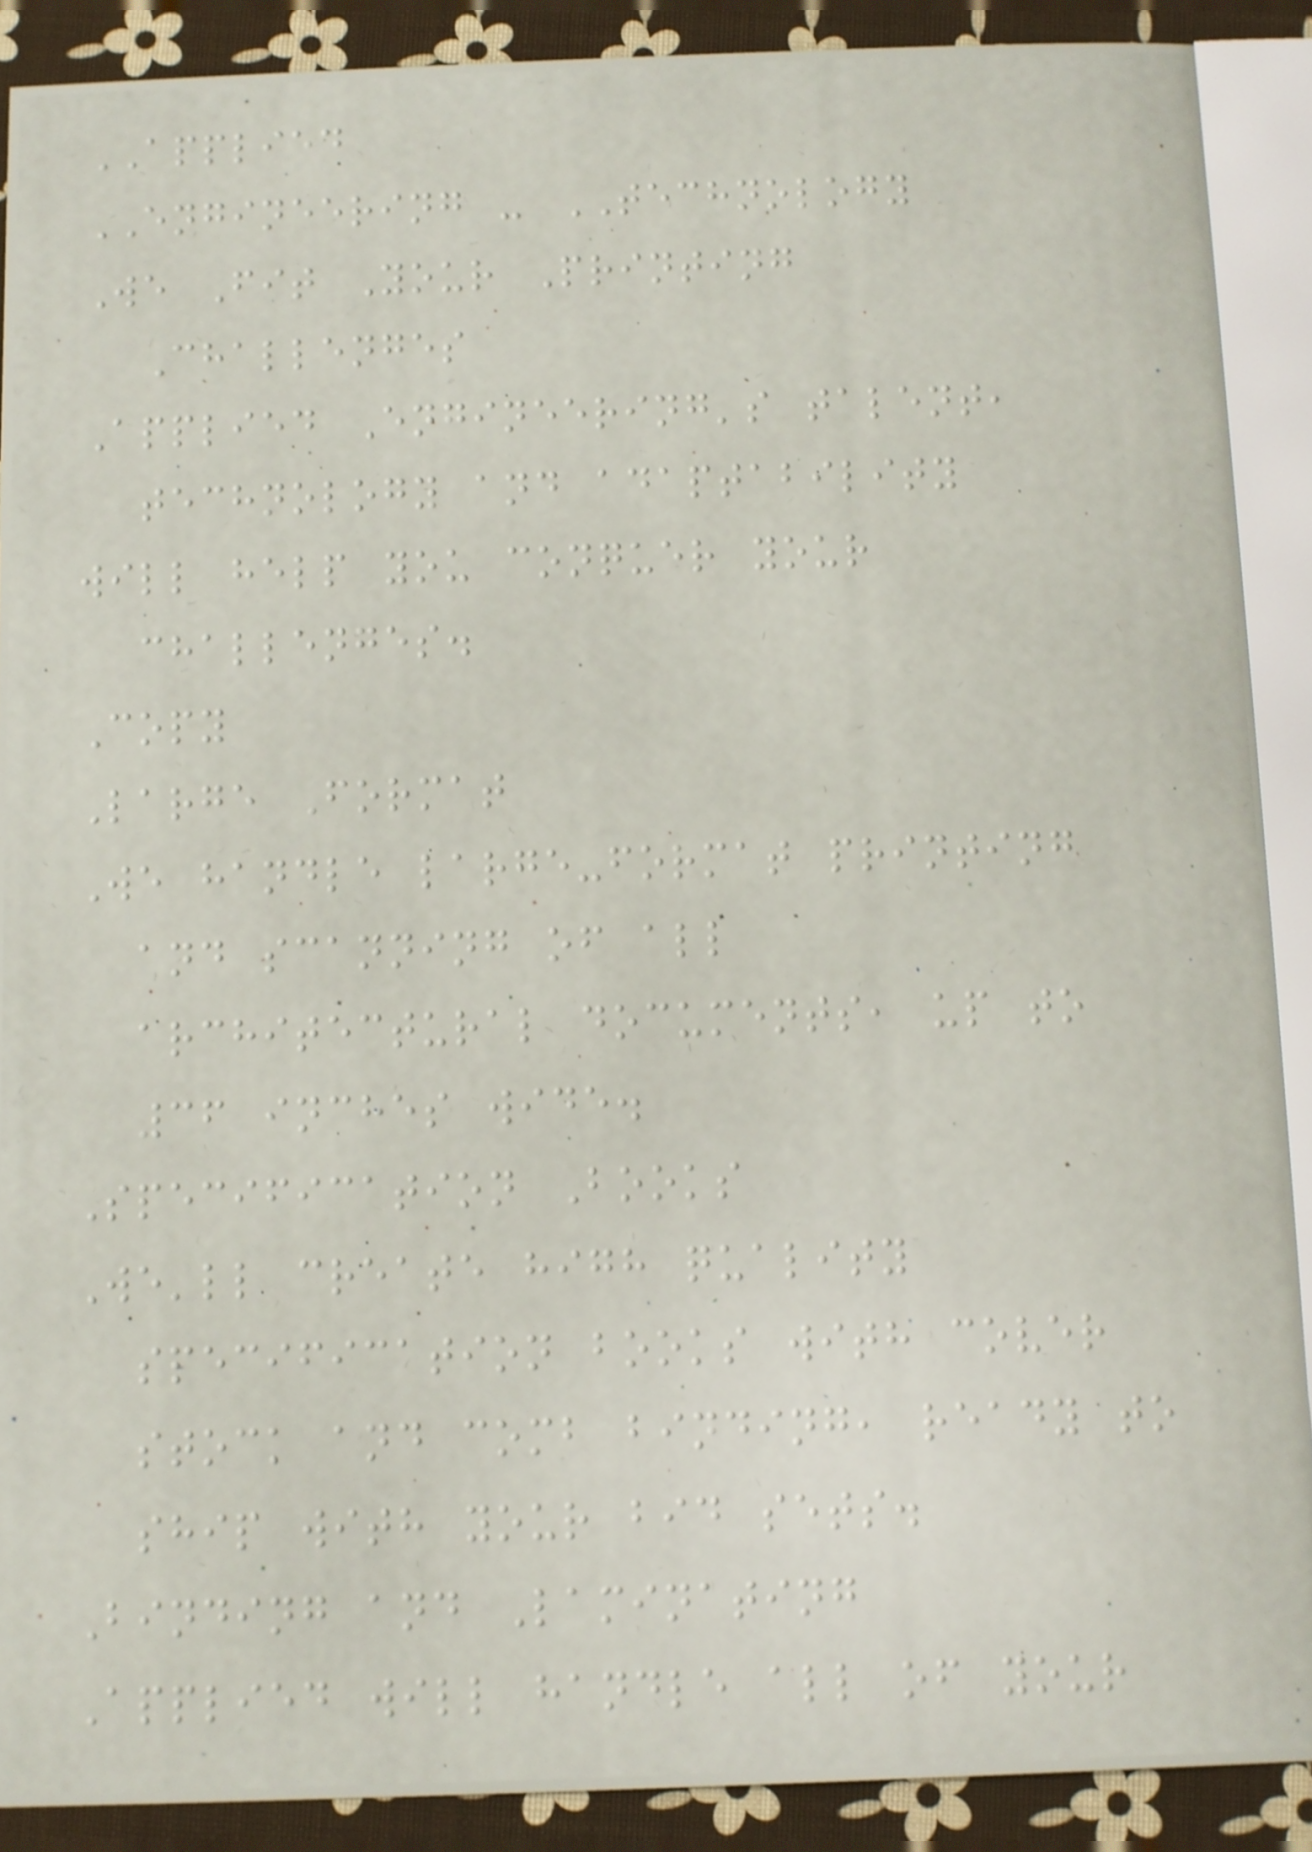APPLIED
ENGINEERING - TECHNOLOGY
We Fit Your Printing
Challenges
Applied Engineering's talent,
technology and adaptability
will help you conquer your
challenges.
Copy
Large Format
We handle large-format printing
and scanning of all
architectural documents, up to
36 inches wide.
Specification Books
We'll create high quality
specification books with cover
stock and comb binding, ready to
ship with your bid sets.
Binding and Laminating
Applied will handle all of your
